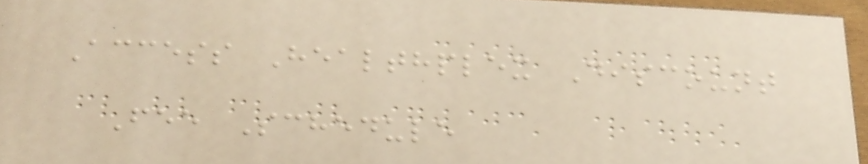Access Healthplex Discount
Fee Schedule
